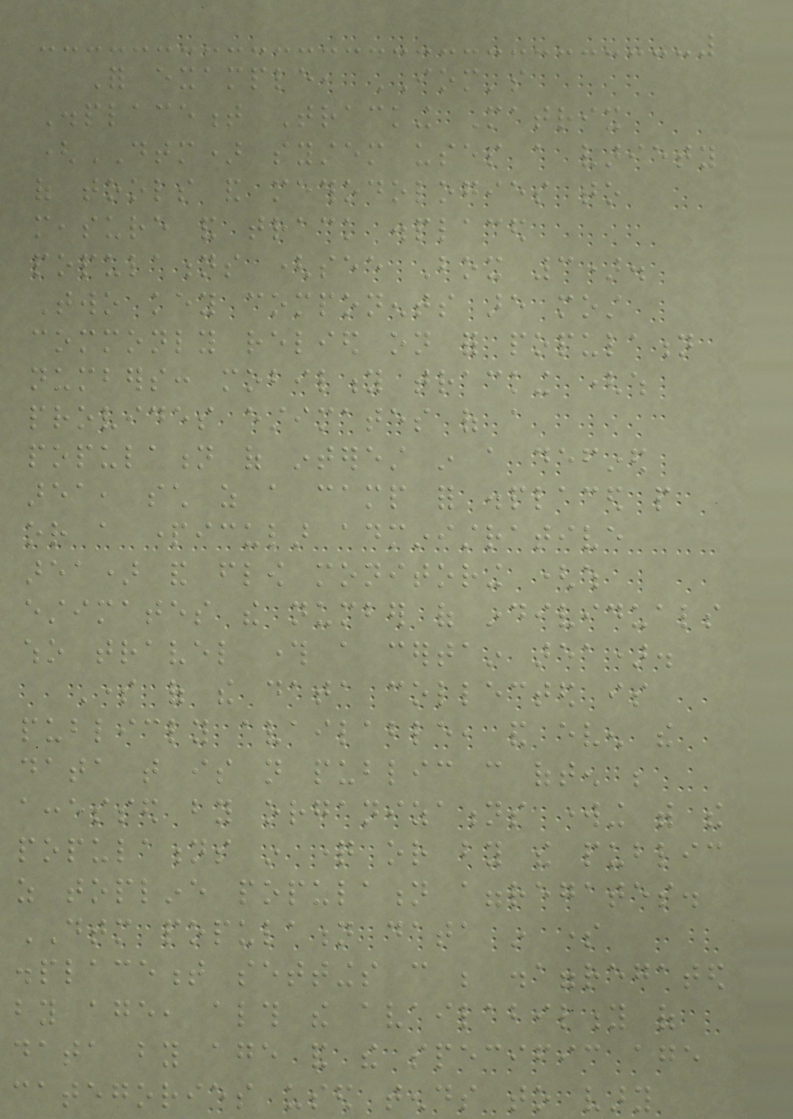For example, IOM's
Displacement Tracking Matrix
(DTM) system uses a variety
of tools and methodologies to
measure and track displaced
populations (see Box 3).
Two key components are most
commonly relied on for population
numbers: mobility tracking (which
provides estimates of a
population of interest in a defined
area, such as a camp for displaced people
or a particular administrative
area) and flow monitoring (which
estimates the number of individuals
who travel through a certain area).
Some of the data collected is
publicly available, and even the
data that is not public can often be
accessed by organizations working with the
populations in question or by the public
as topline population aggregates.
DTM population data in some
displacement settings can be disaggregated
by age, although the availability of
data by age and the specific age
categories used tends to vary
